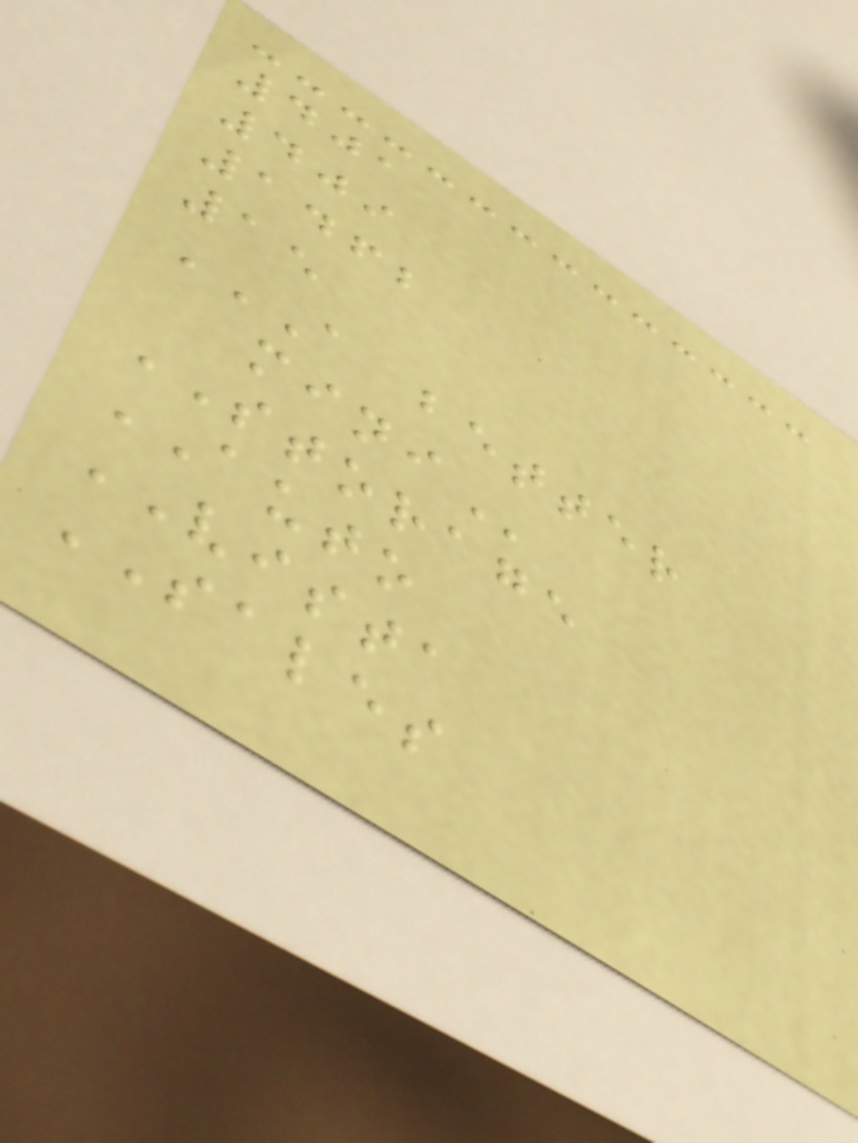401
409
1462
15
A BETTER
MINI
STORAGE
AUTO
VISTA
SALES
